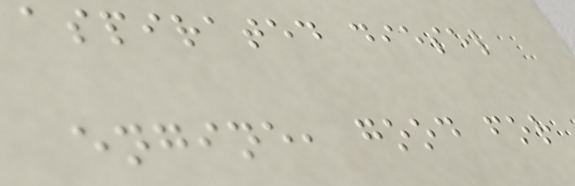aspirated diesel
engine, good for
